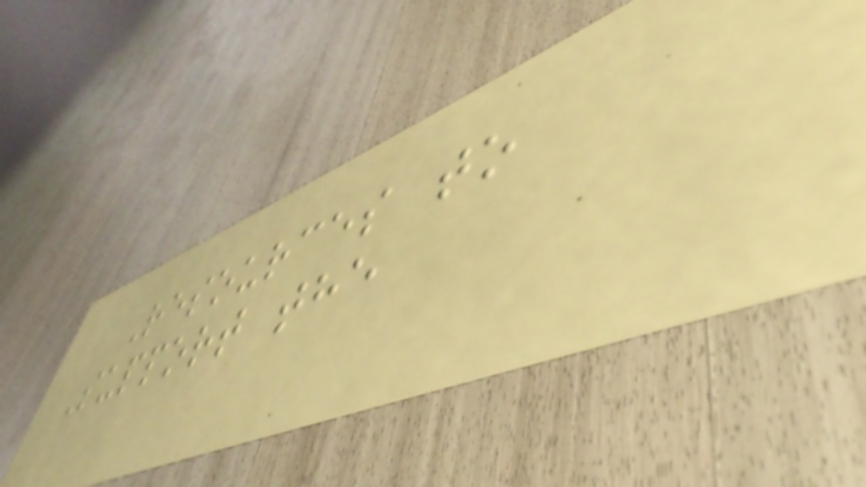Resources to
Support the
